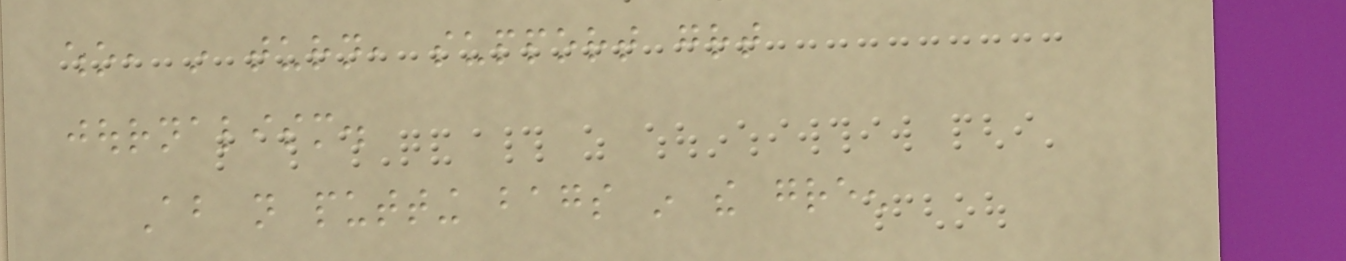who, in turn, support great
journalism.
About not putting bags in the green
